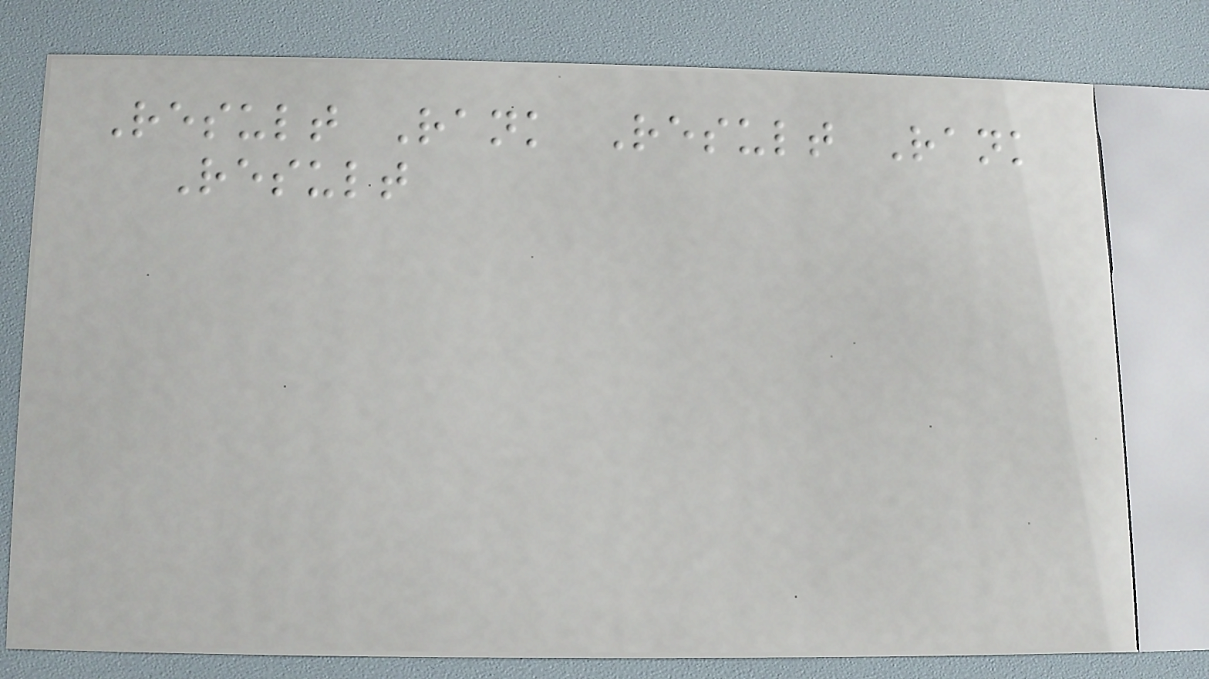Result Rank Result Rank
Result
